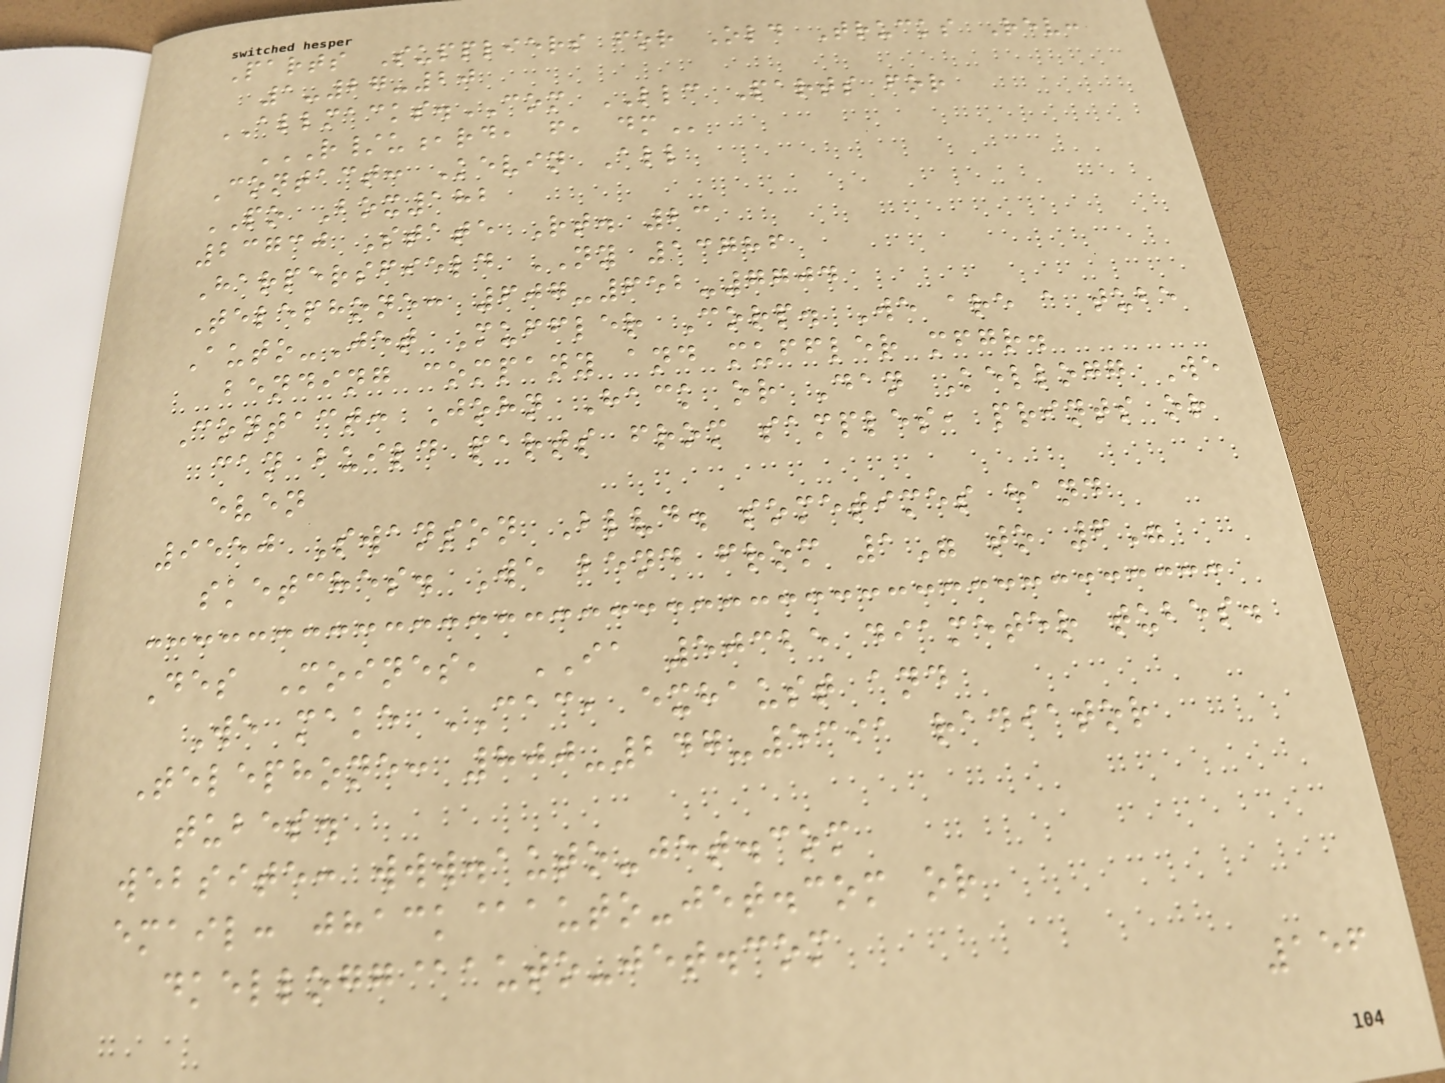Parts Suppliers for Old Trucks Rev:
1-27-20
ALLMACKS.COM LLC Parts for
R/U,RD, F, DM
Contact: Kevin All
PO Box182
23730 State Rt. 23
Harpersfield NY 13786
Telephone: 607-652-7704
Auto-Jet Muffler Corp. We are a tube
bending company and muffler mfgr.
Contact: John Hack or Dan Kellogg We
can build parts from samples, prints or
even
9550 Swanson Blvd. sometimes hand
sketches. We bend from 1" to 6"
Des Moines, IA 50325 diameter tubes.
We make CAC, exhaust and
Telephone: 800-247-5391 radiator
tubes.
website: www.auto-jet.com
email: jhack@auto-jet.com or
dkellogg@auto-jet.com
156
